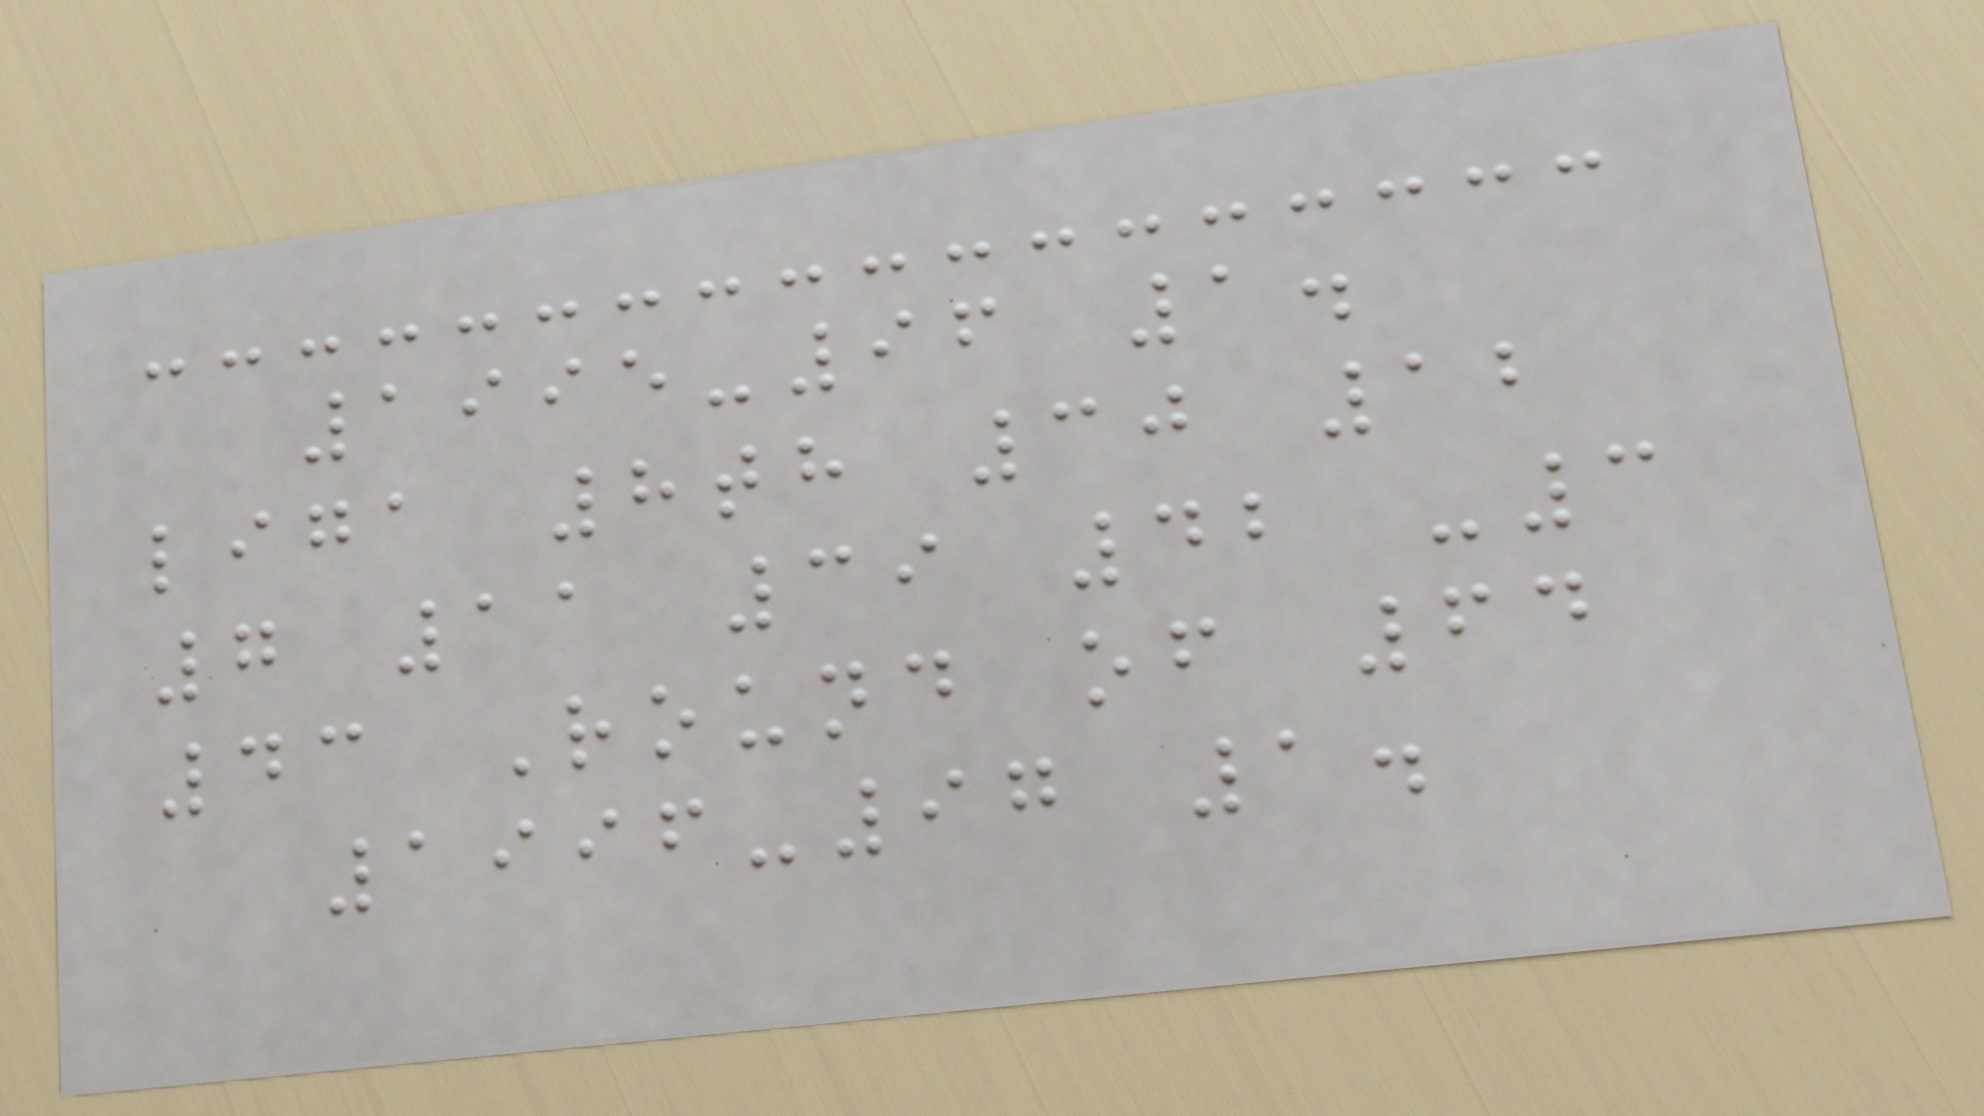1995-96 1.
liga 8th 30 12
7 11 39 42 -3
43 Round of 64
1996-97 1.
